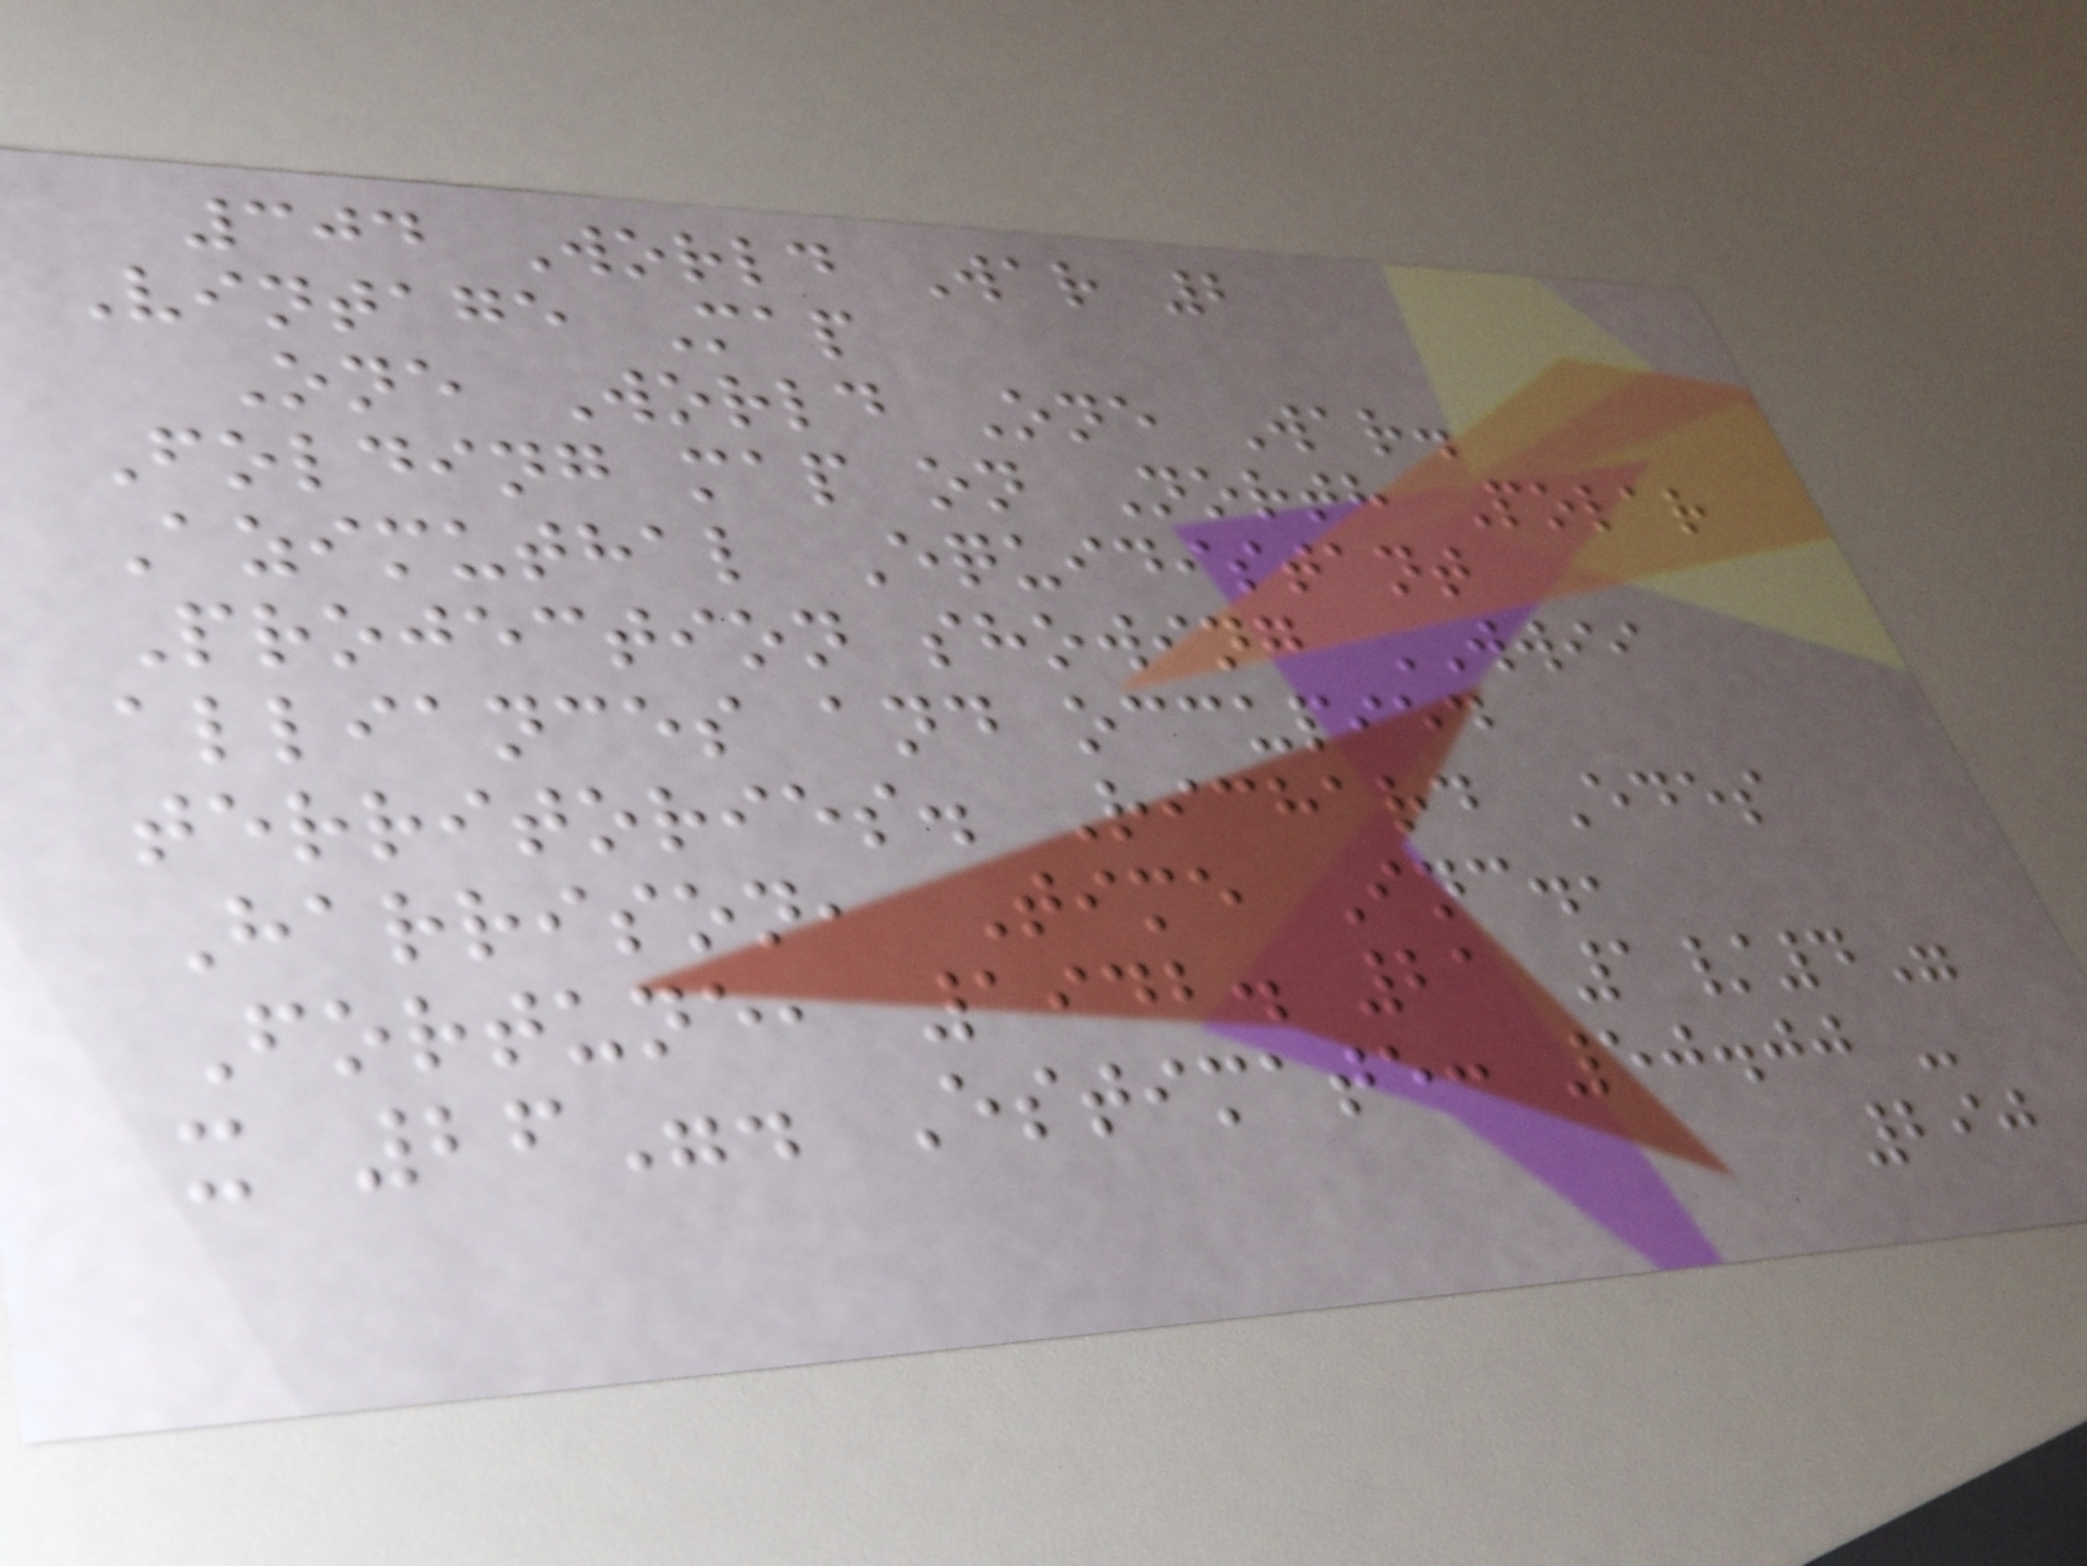304 World War 2
Vintage Map
One World One War.
Folding map on North Polar
Azimuthal Equidistant
Projection showing WWII
alliances and occupied
territories. Richard Edes
Harrison, Time Inc.,
Fortune, 1942. 21 1/4"
x 26". Estimate: 50.00 -
290
